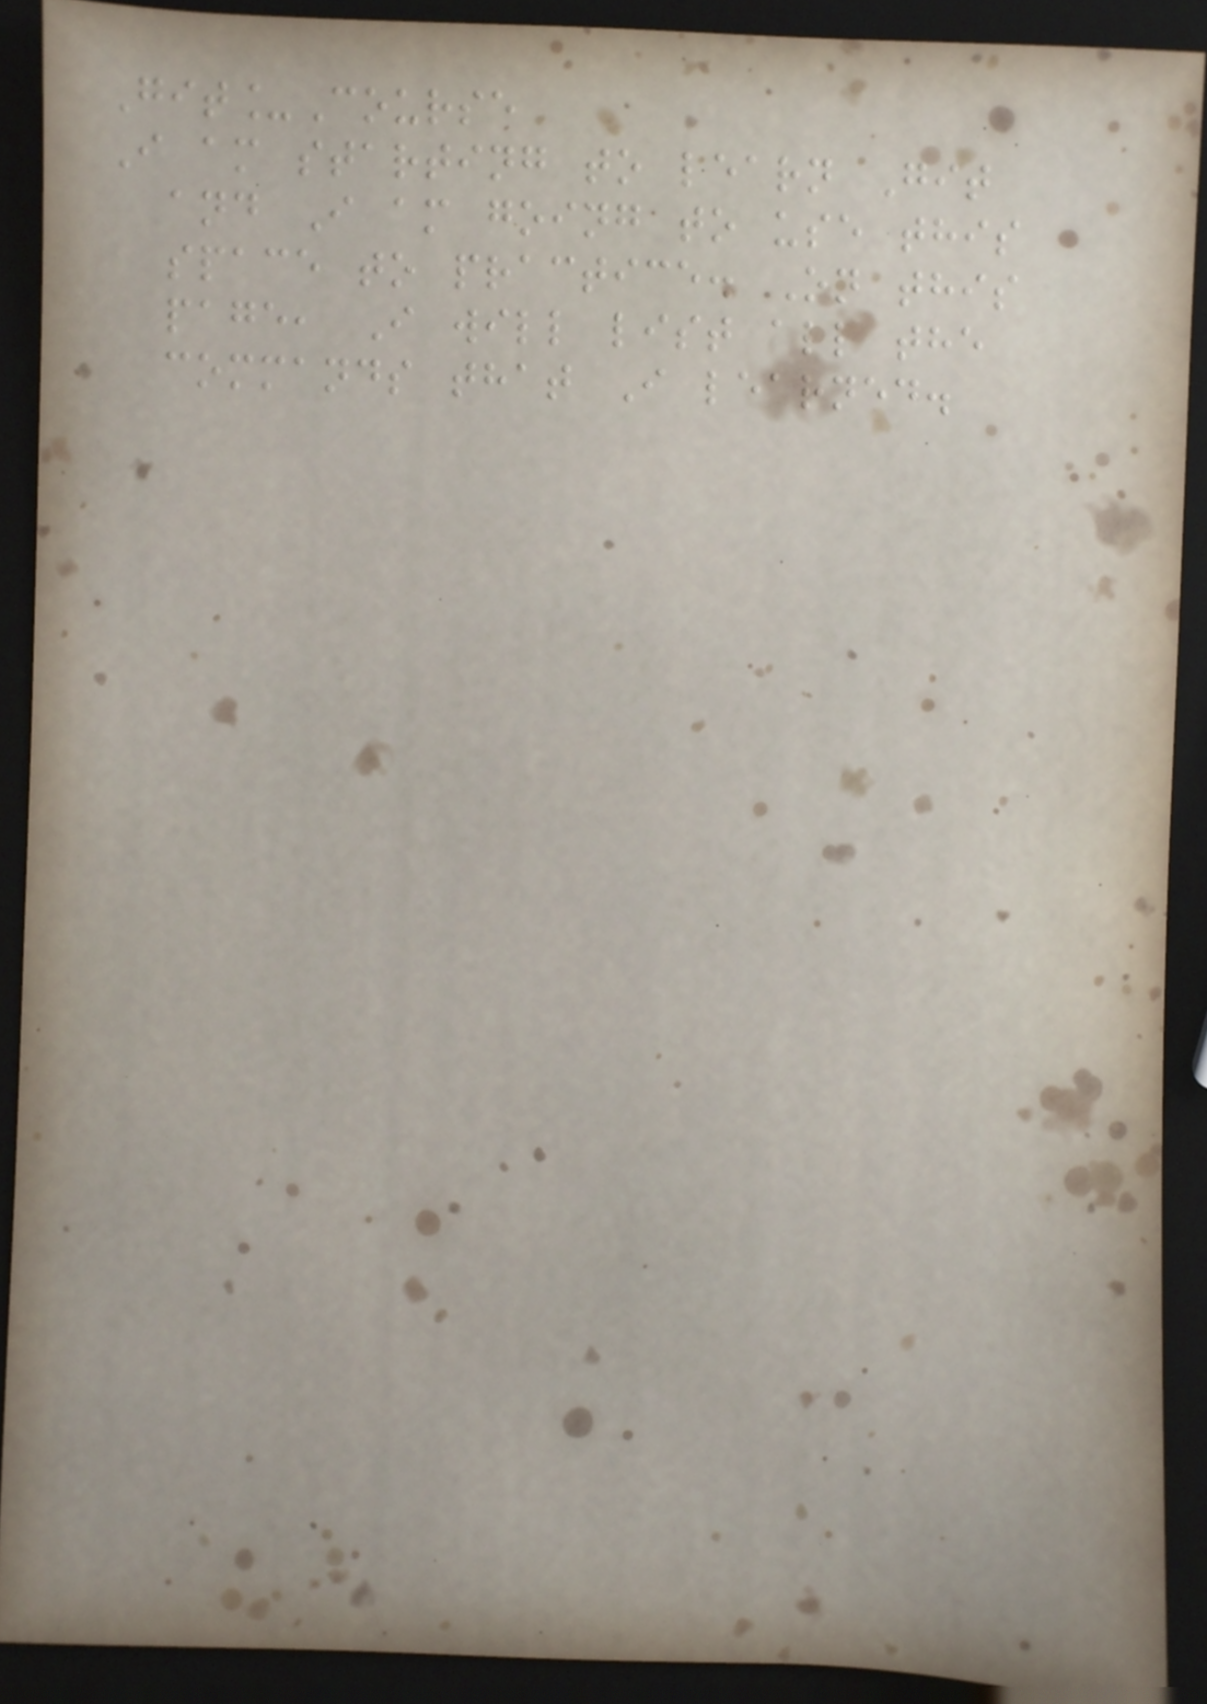Git_Course
I am starting to learn Git
and I am going to use this
space to practice. On this
page, I will list all the
commands that I learned.
